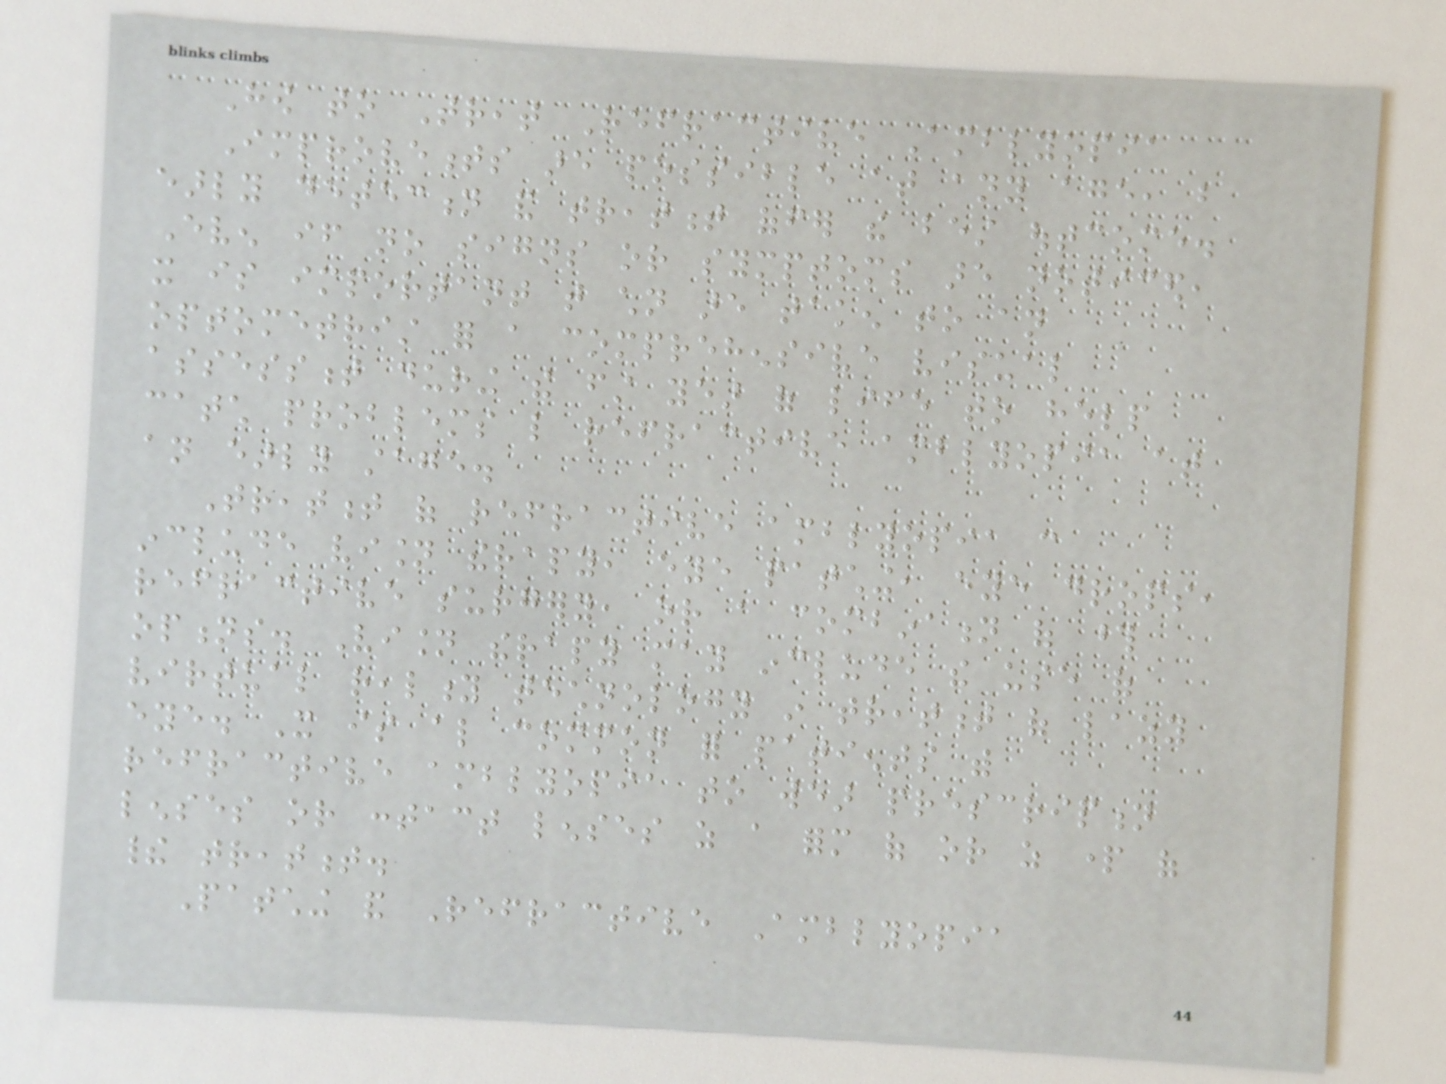How to Treat Refractive Amblyopia
Improvements are possible at any age, but
early detection and treatment offer the best outcome.
Even if no signs or symptoms are noticed,
it is important that children are taken to an
optometrist for a comprehensive visual
assessment during the first year of life to help
catch problems like refractive amblyopia at
an early stage.
Treatment of refractive amblyopia can
include vision therapy, eye patching, eye drops,
refractive surgery, or a combination of those
options. Vision therapy may include the use of
virtual reality technology in treatment of lazy
eye. It is also common for patients with
refractive amblyopia to wear prescription
lenses or contact lenses as a form of or as part of
their treatment.
Patching and Refractive Amblyopia
